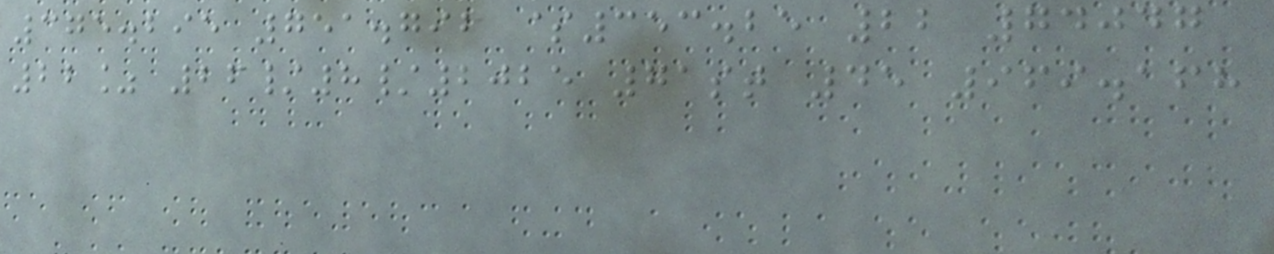375.295 751.792 $353.25 22 74047
22% 26/8/2025 71st 45 969.168
